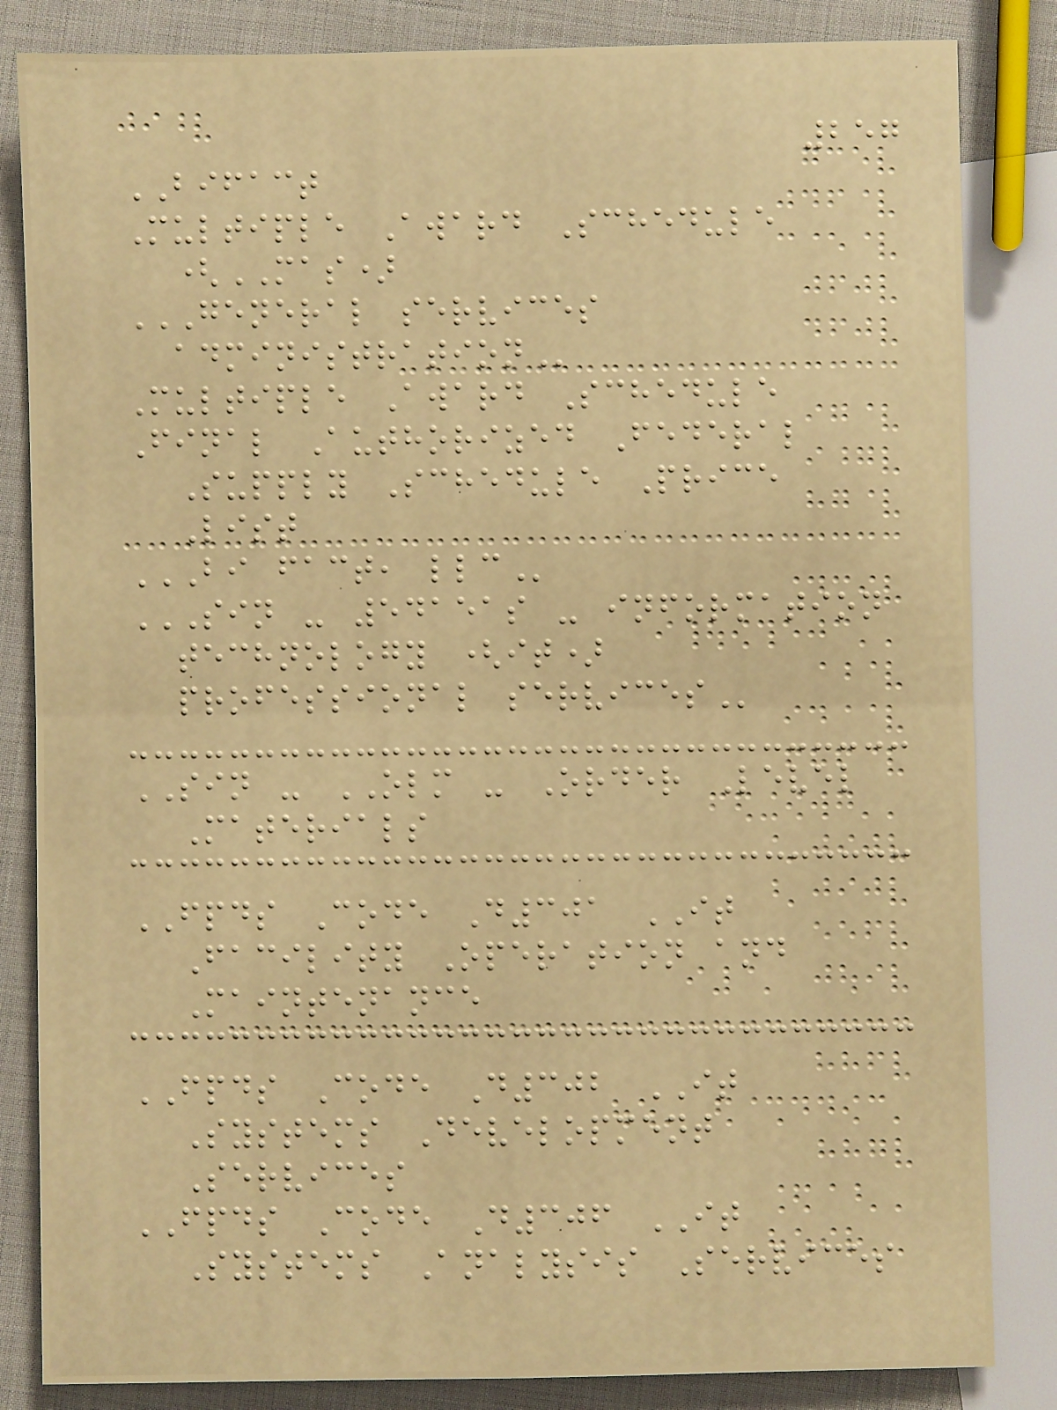257
BIFACT
Multiple Award Schedule
(MAS)
GENERAL SERVICES
ADMINISTRATION
Multiple Award Schedule
Final Authorized Federal
Supply Schedule Price
List
BI FACT, LLC
SIN - 54151S - INFORMATION
TECHNOLOGY (IT)
PROFESSIONAL SERVICES
SIN - OLM - Order Level
Materials
FPDS Code D301 IT
Facility Operation and
Maintenance
FPDS Code D302 IT
Systems Development
Services
FPDS Code D306 IT
Systems Analysis Services
